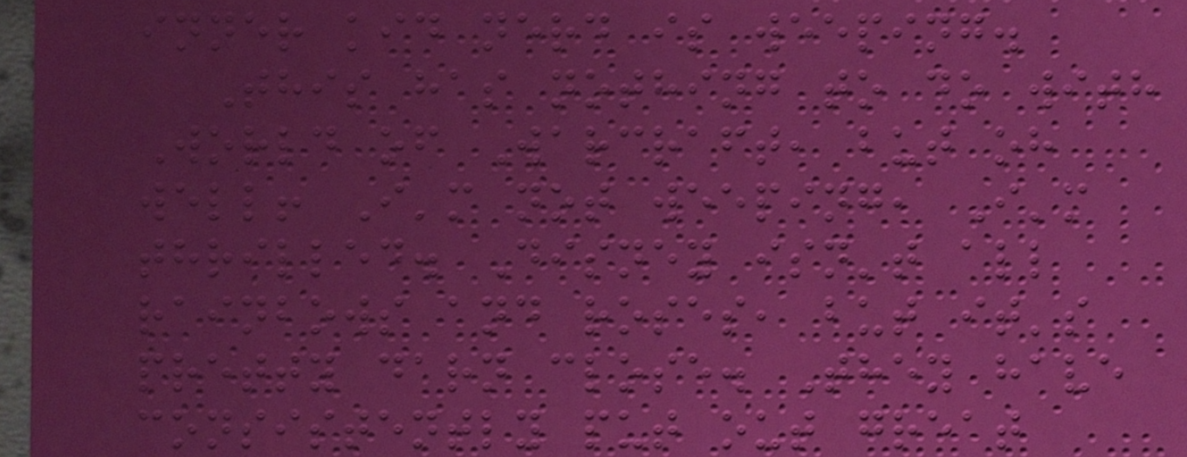inner kid nerd is weeping.
This has nothing to do with
World of Warcraft, but oh
well! I'm not weeping, I'm
thrilled. Disney isn't all
rainbows and roses, but it's
pretty darn close. They have
consistently put out great
